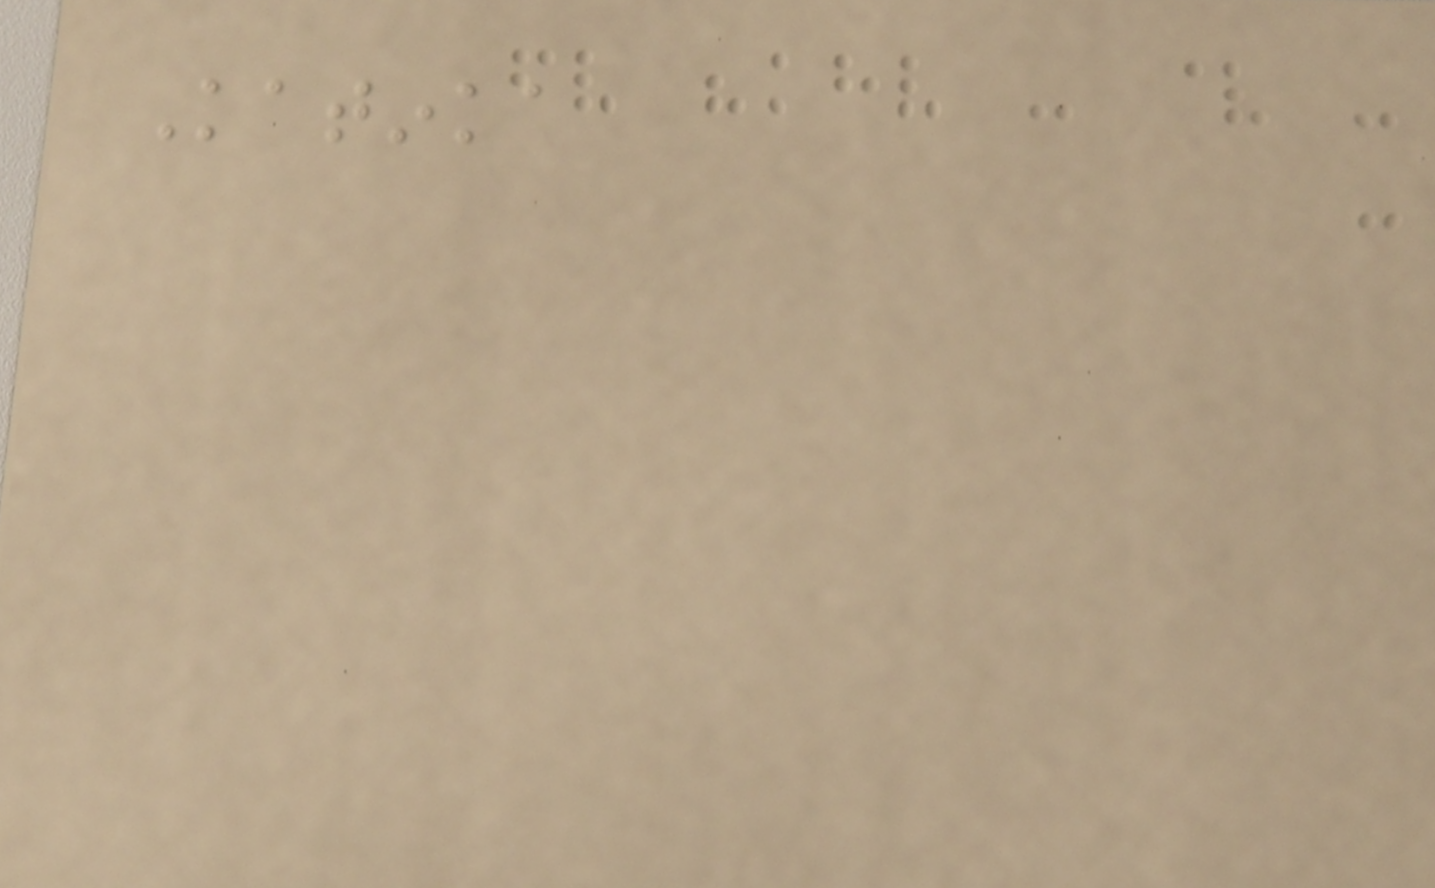Katinka
